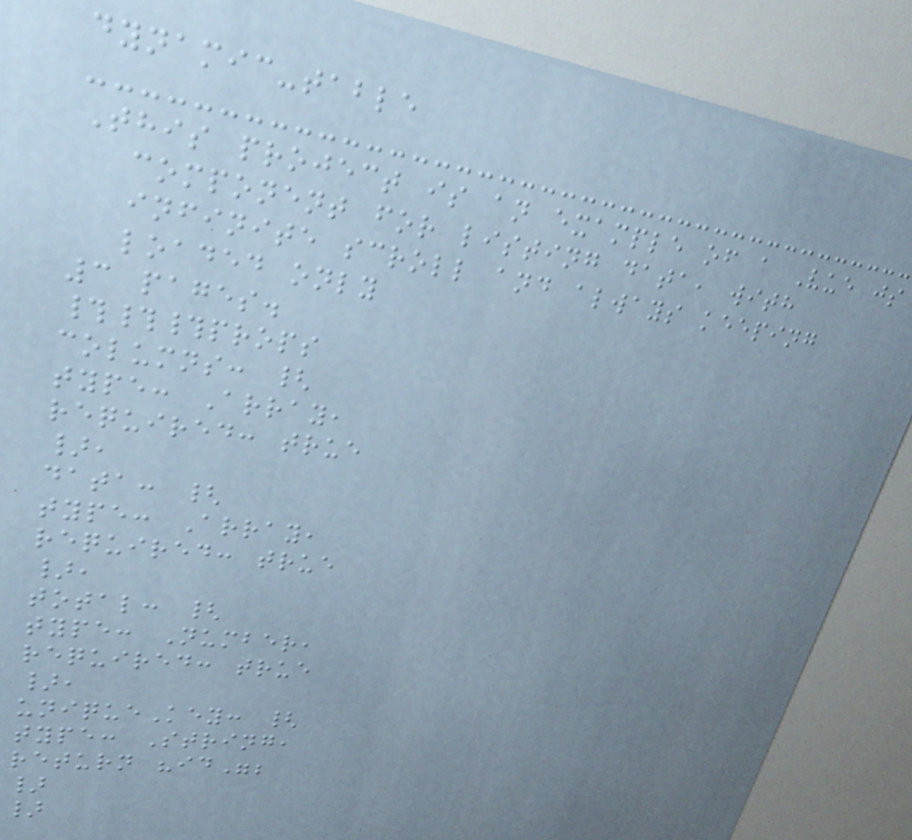dynamic-table
This project is an example of a Vue js
component for listing data, with
infinite scroll and always keeping
loaded only
3 pages.
###props
columns: {
type: Array,
required: true
},
data: {
type: Array,
required: true
},
total: {
type: Number,
required: true
},
uniqueKey: {
type: String,
return "id";
}
}
